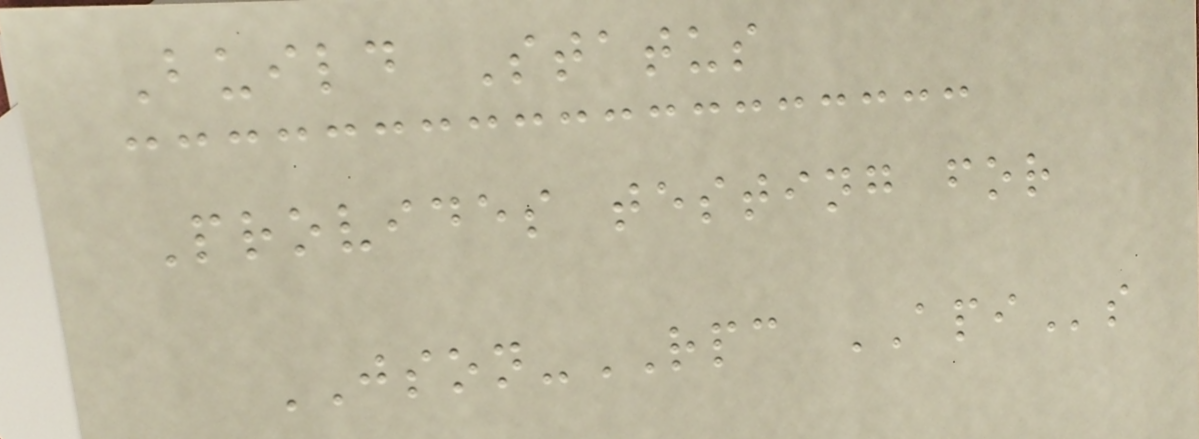Build Status
Provides testing for
JSON-RPC APIs
